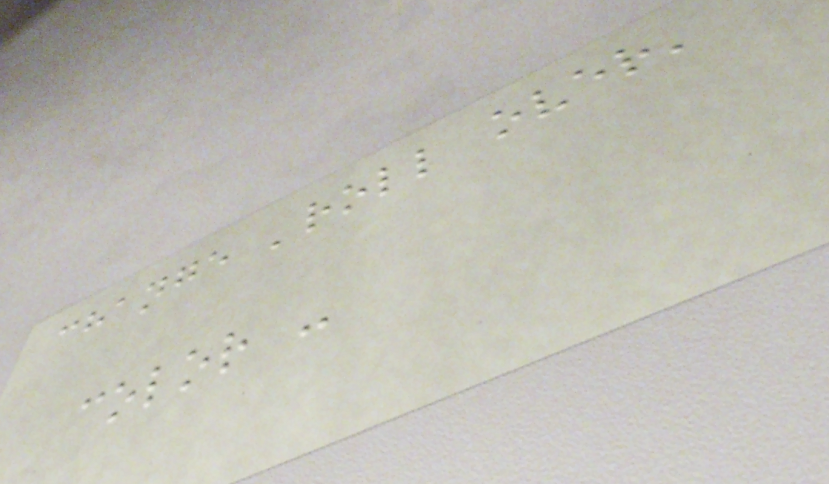change 'roll over'
color -
